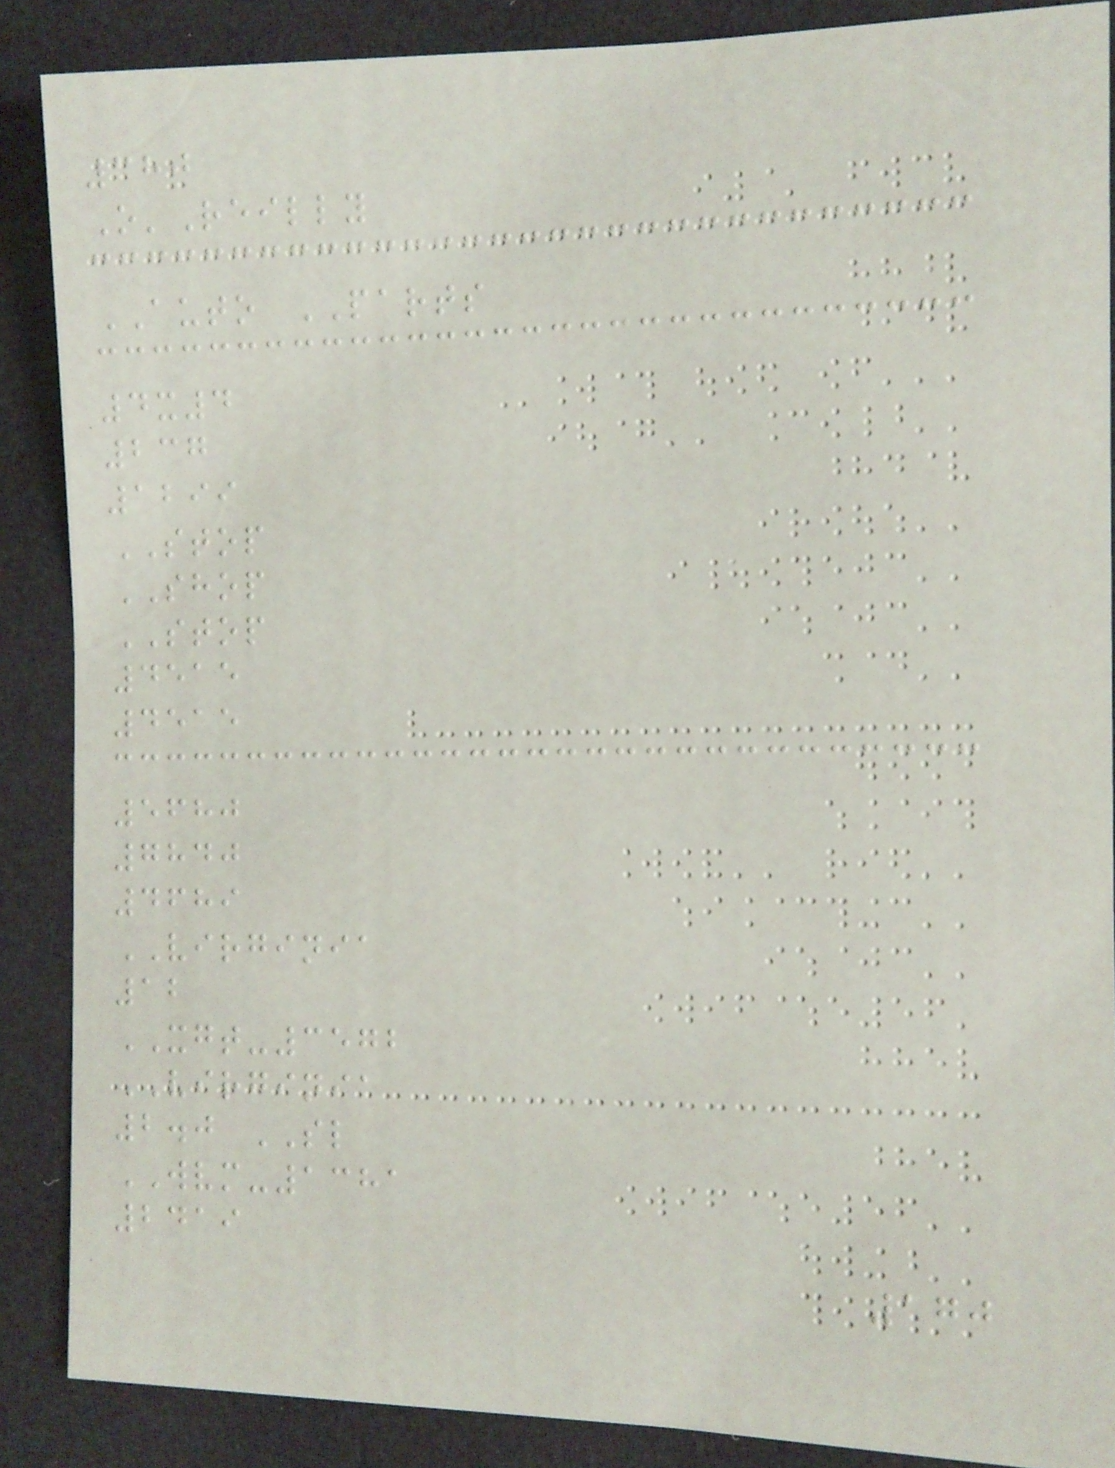380
O'Reilly
AUTO PARTS
4x4
237
1299
STOP
SHOP
STOP
4515
4515
5680
7840
4689
VIRGINIA
12
XGT-3572
VIRGINIA
2.0 SL
WVM-1381
2419
170
